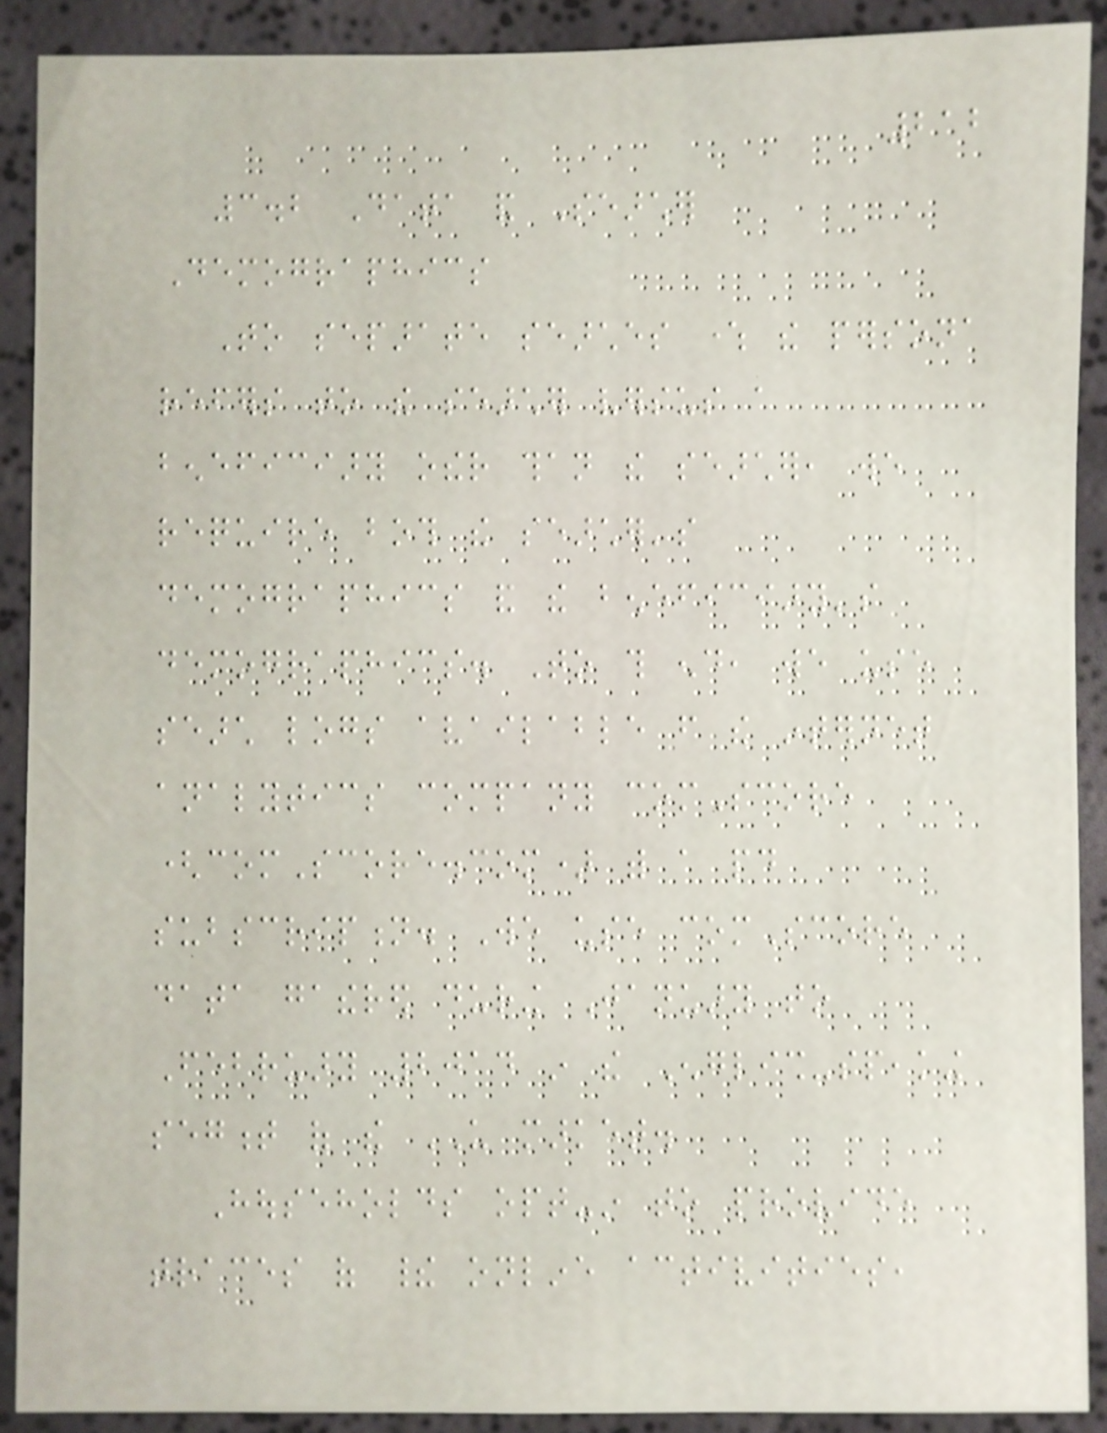212
3.2 Data and Searcher
Demographics
To separate searches where the persona
refers to the searcher versus a
beneficiary other than the searcher, we
require both the searcher's
demographics and the beneficiary's
demographics. To this end, we use
search logs available from the internet
analytics company comScore
(comScore.com) with a paid
subscription. We use comScore
data gathered during January to
February 2014 in the English-speaking
segment of the US market.
Households opt-in to provide
traces of their online activities,
